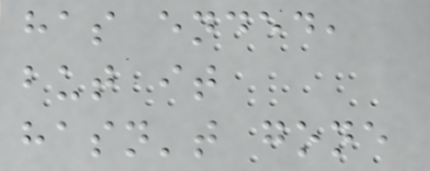has ended,
but it
hasn't gone
